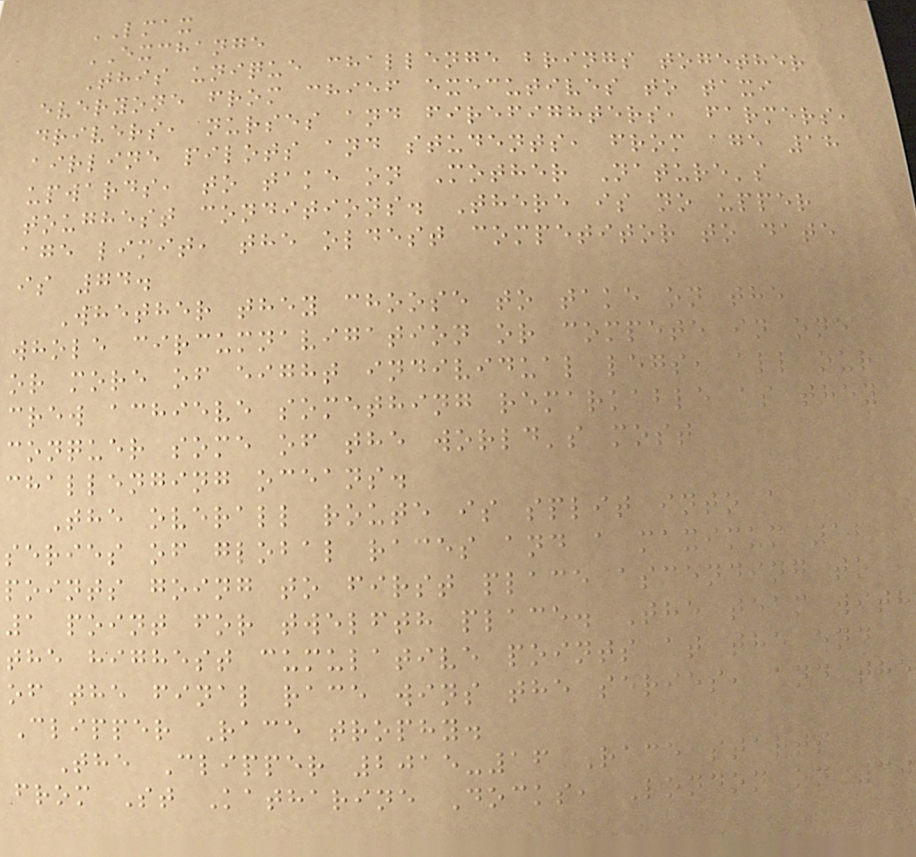LMAX
EXCHANGE
This unique challenge brings together
everyone from chief executives to taxi
drivers, nurses and firefighters, farmers,
airline pilots and students, from age 18
upwards, to take on Mother Nature's
toughest conditions. There is no upper
age limit, the oldest competitor to date
is 74.
Whether they choose to take on the
whole circumnavigation or compete in one
or more of eight individual legs, all our
crew achieve something remarkable as they
conquer some of the world's most
challenging oceans.
The overall route is split into a
series of global races and a maximum 12
points going to first place ascending to
1 point for twelfth place. The team with
the highest cumulative points at the end
of the final race wins the series, and the
Clipper Race trophy.
The Clipper 2015-16 Race starts
from St Katharine Docks, London on 30
